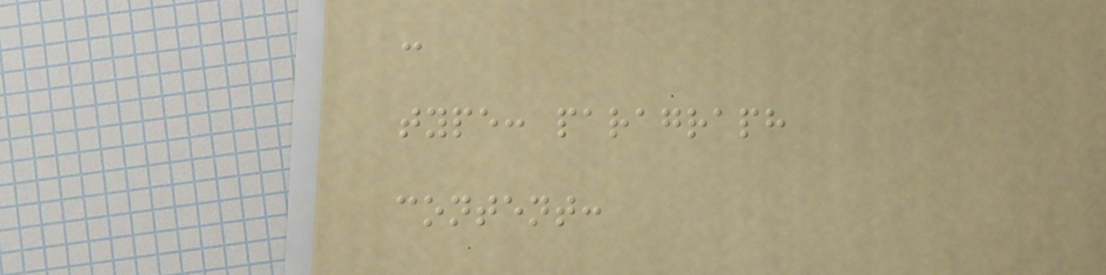-
type: paragraph
content:
